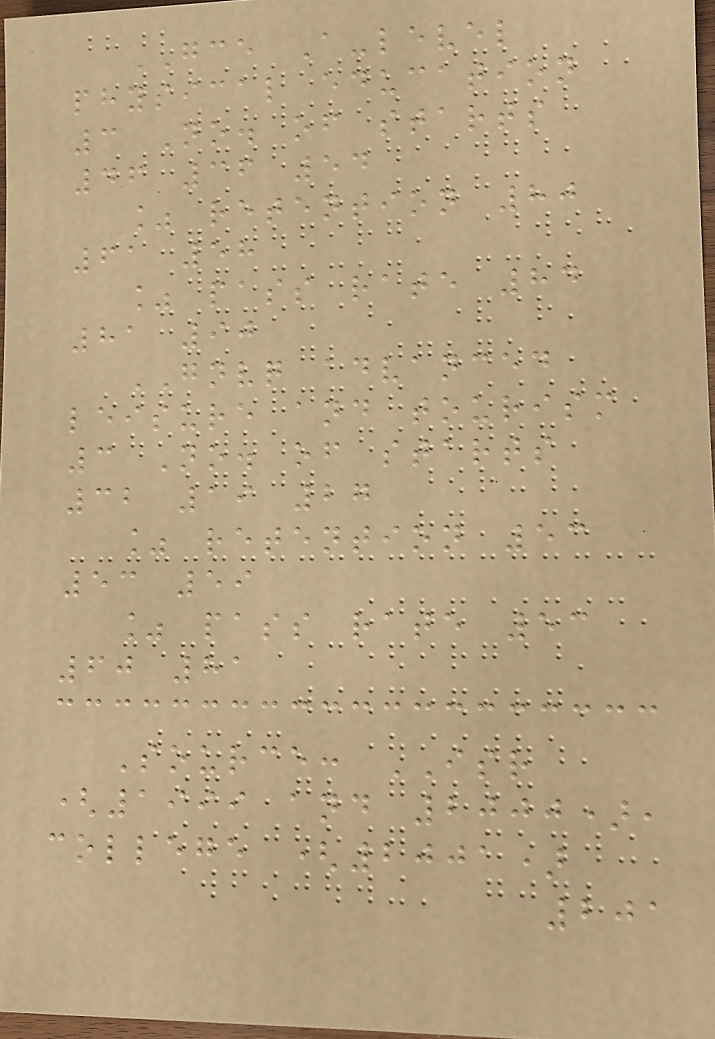GCE A-level
physical education
3 No. of starts
46 36 54
% retention 80
61 58
% pass rate 84
81 90
GNVQ advanced
leisure and tourism
3 No. of starts
32 19 27
% retention 53
53 59
% pass rate 53
60 81
Source: ISR
(1999 and 2000),
college (2001)
201
